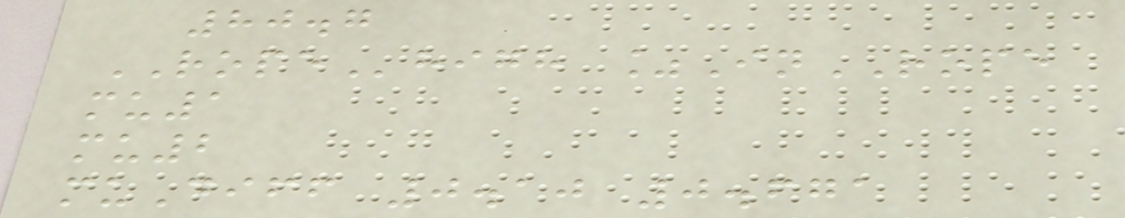80.7
ROPEhigh %InROPE
mu1
mu2
muDiff 0.10 0.671
